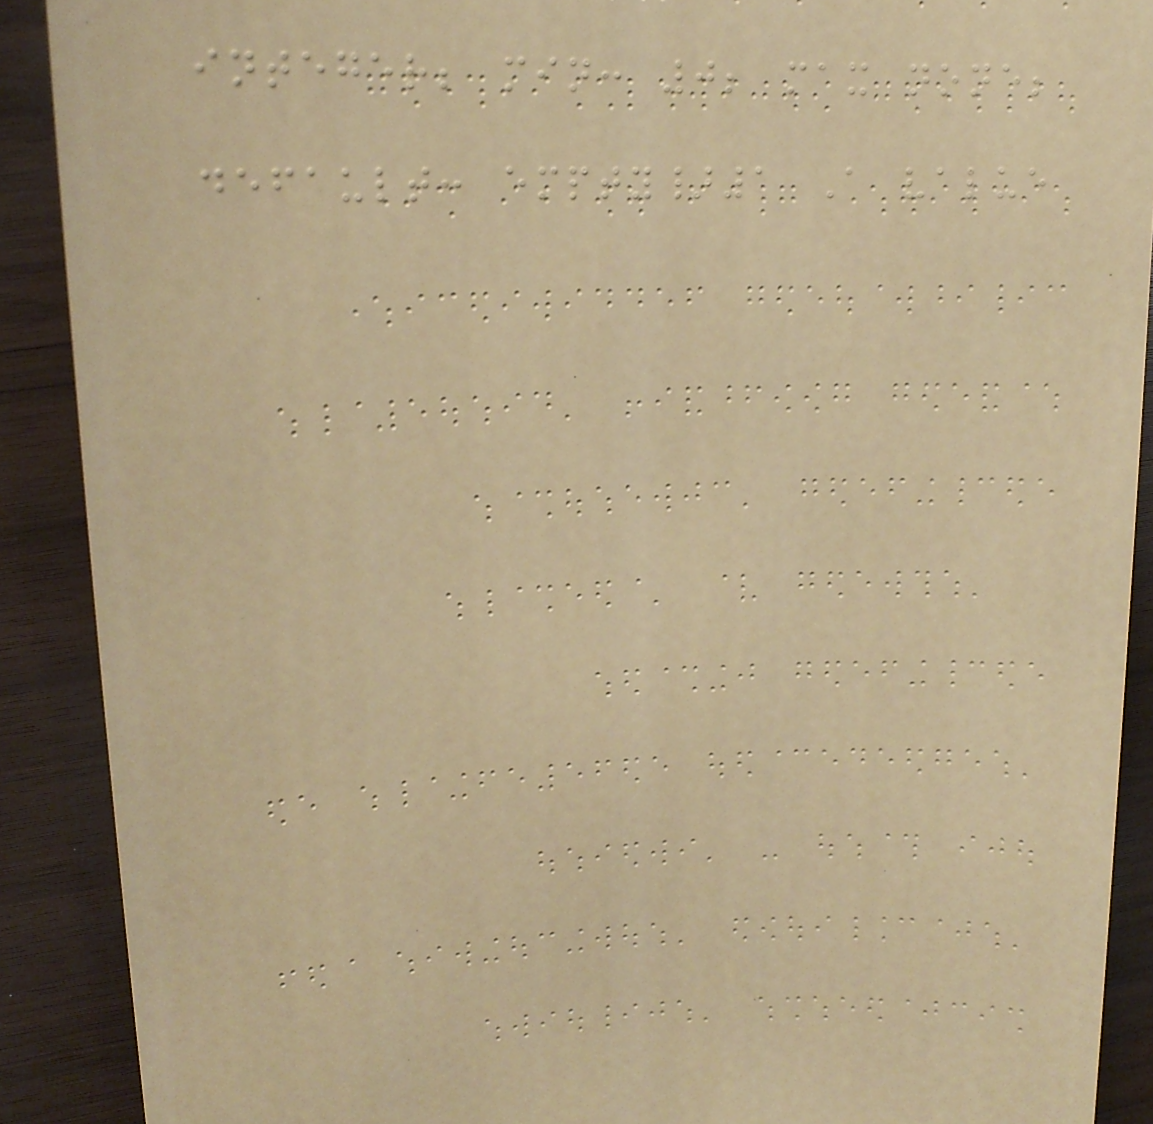integer; min: 0; max none;
default: empty}1 A value
